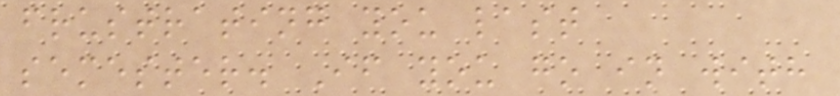frustrating you last
semester. If you go in with
